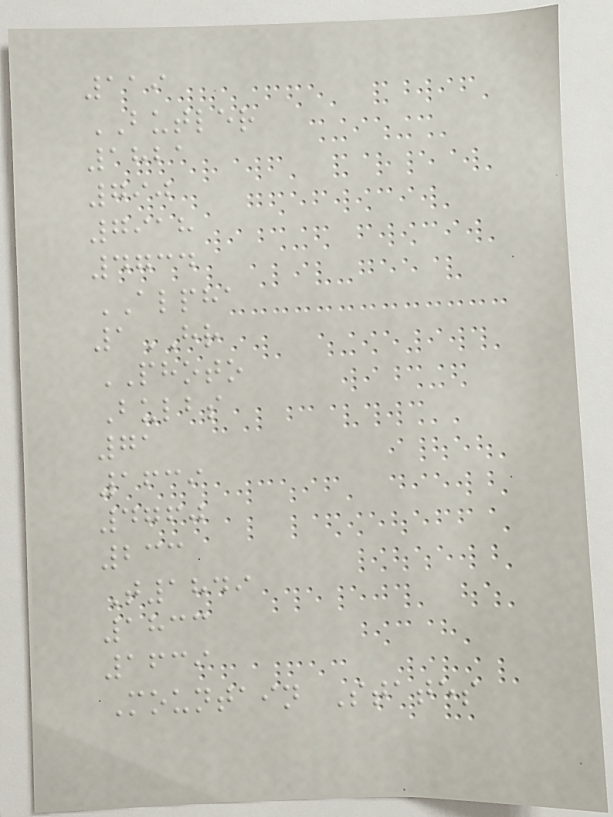119
BUTLER
1821
790
7918
4734
ALPHA
1HR
PHOTO
Bulbs
71
1639
4760
233
T1849
1833
1639
Mountain States
